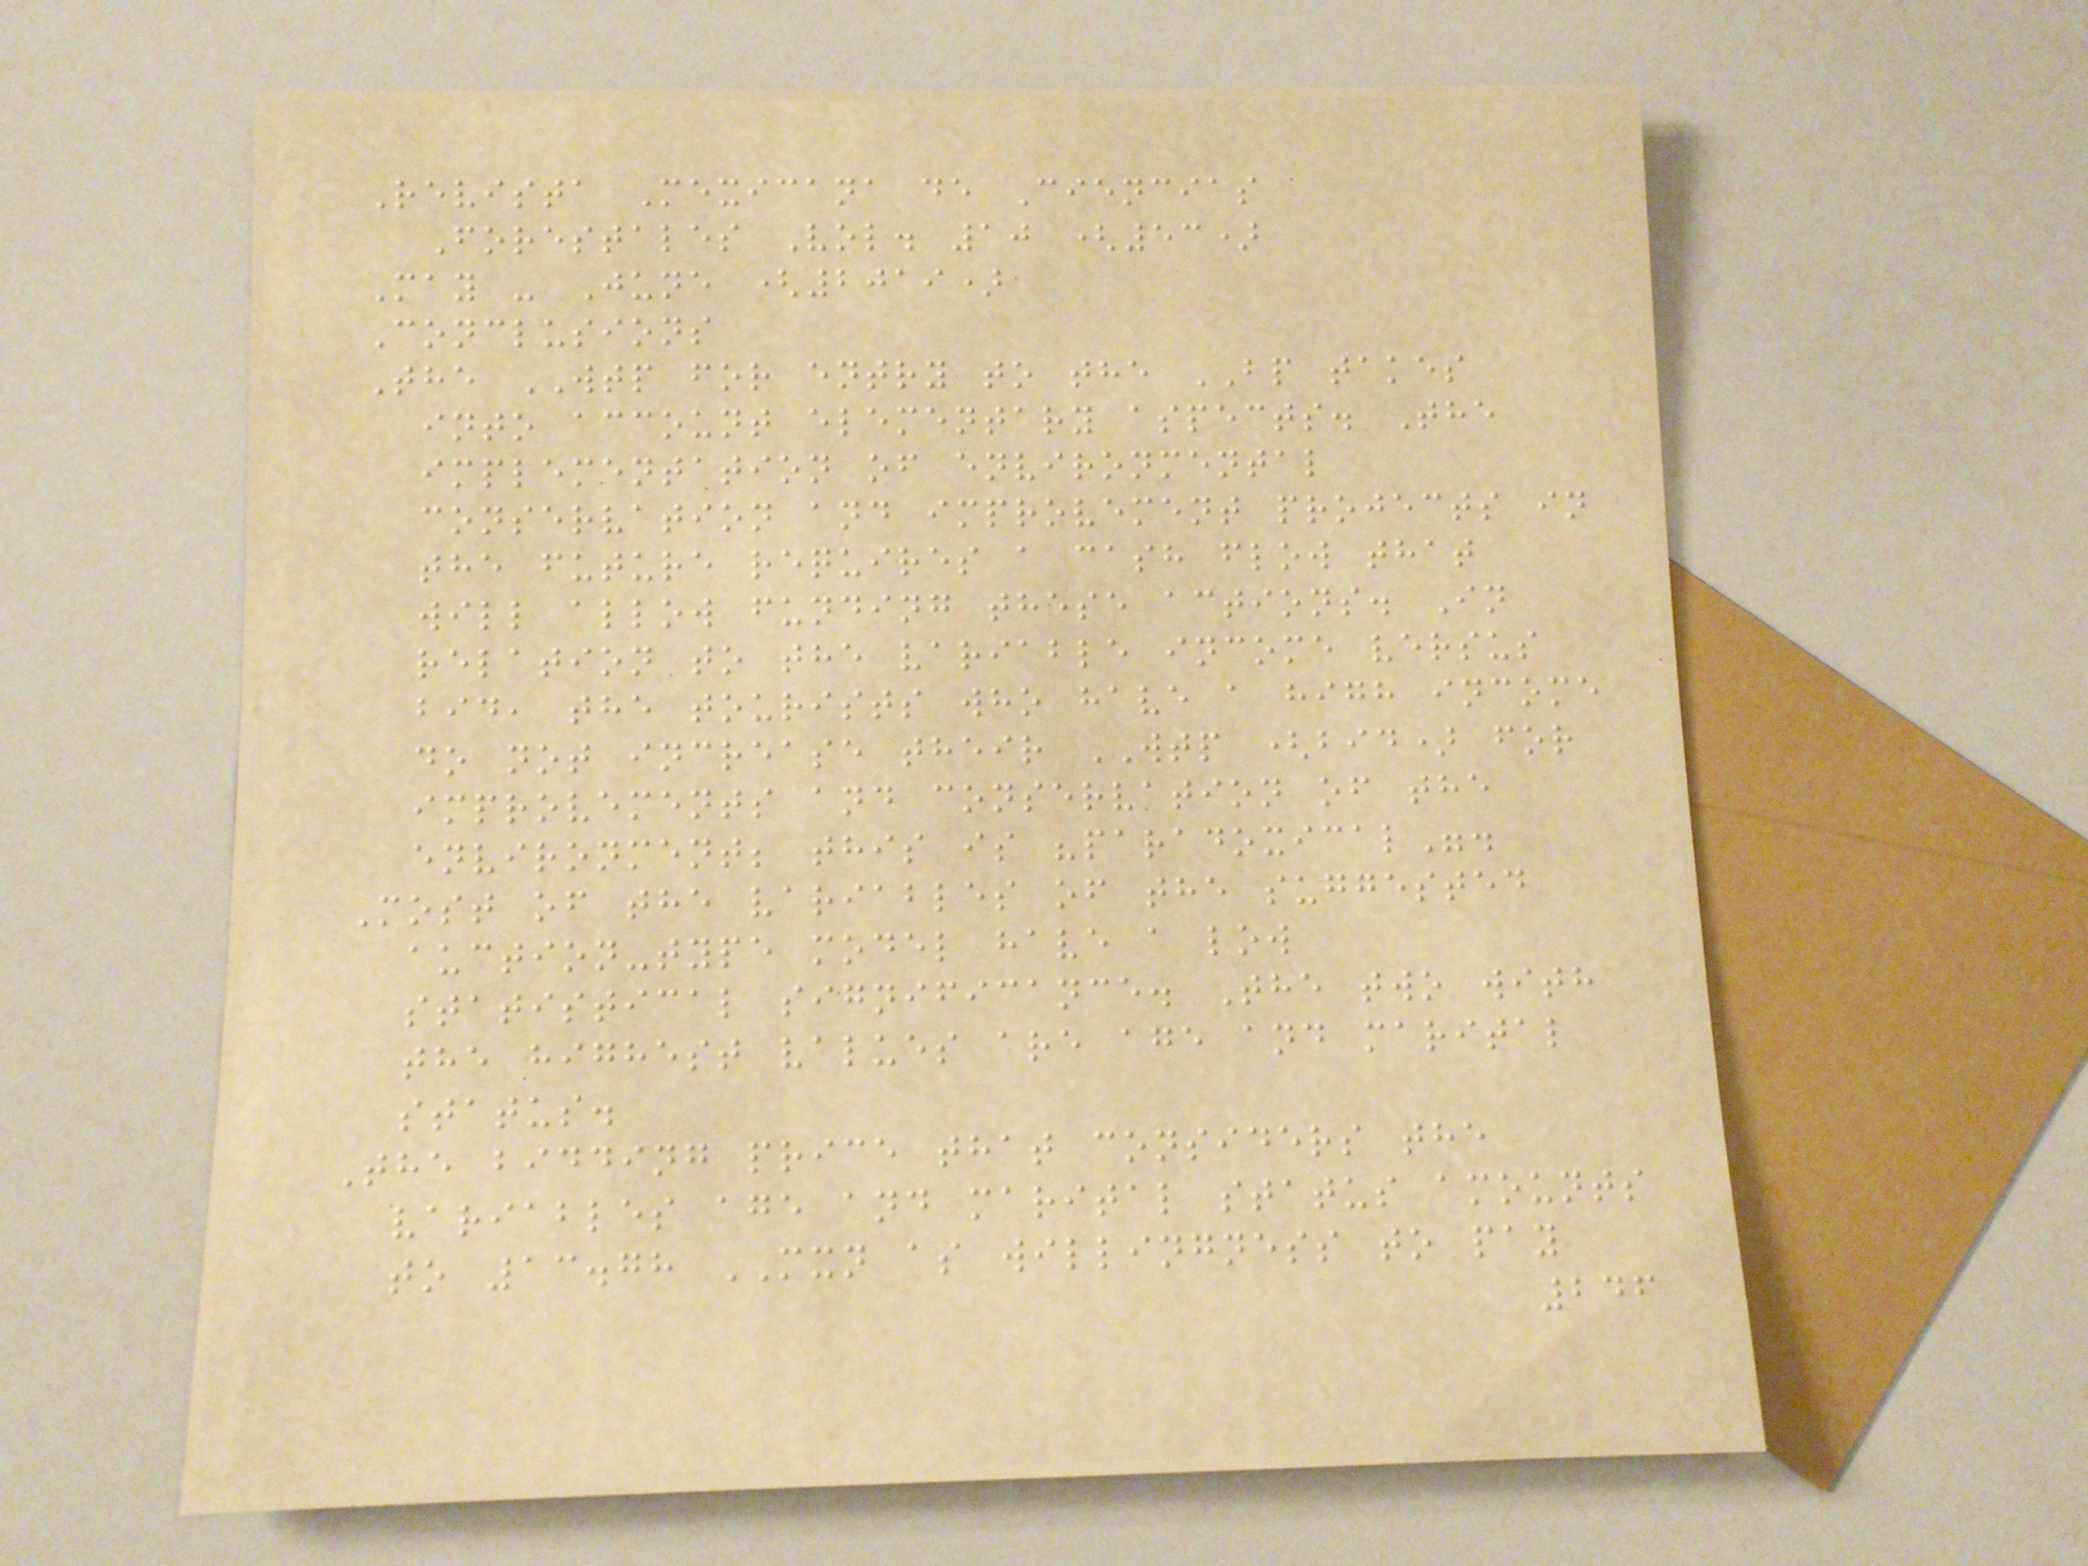Revista Mexicana de Ciencias
Forestales Vol. 10 (53)
May - June (2019)
Conclusions
The WTP for entry to the BP takes
into account elementary aspects. The
implementation of environmental
conservation and improvement projects in
the future requires a cash flow that
will allow funding these actions. In
relation to the variable income versus
bid, the tourists who have a high income
do not increase their WTP (bid) for
improvements and conservation of the
environment; this is "paradoxical".
Most of the variables of the suggested
auction-type model have a low
statistical significance. The two with
the highest values are age and marital
status.
The bidding price that considers the
variables age and marital status amounts
to 13.78 MXN as willingness to pay
246
